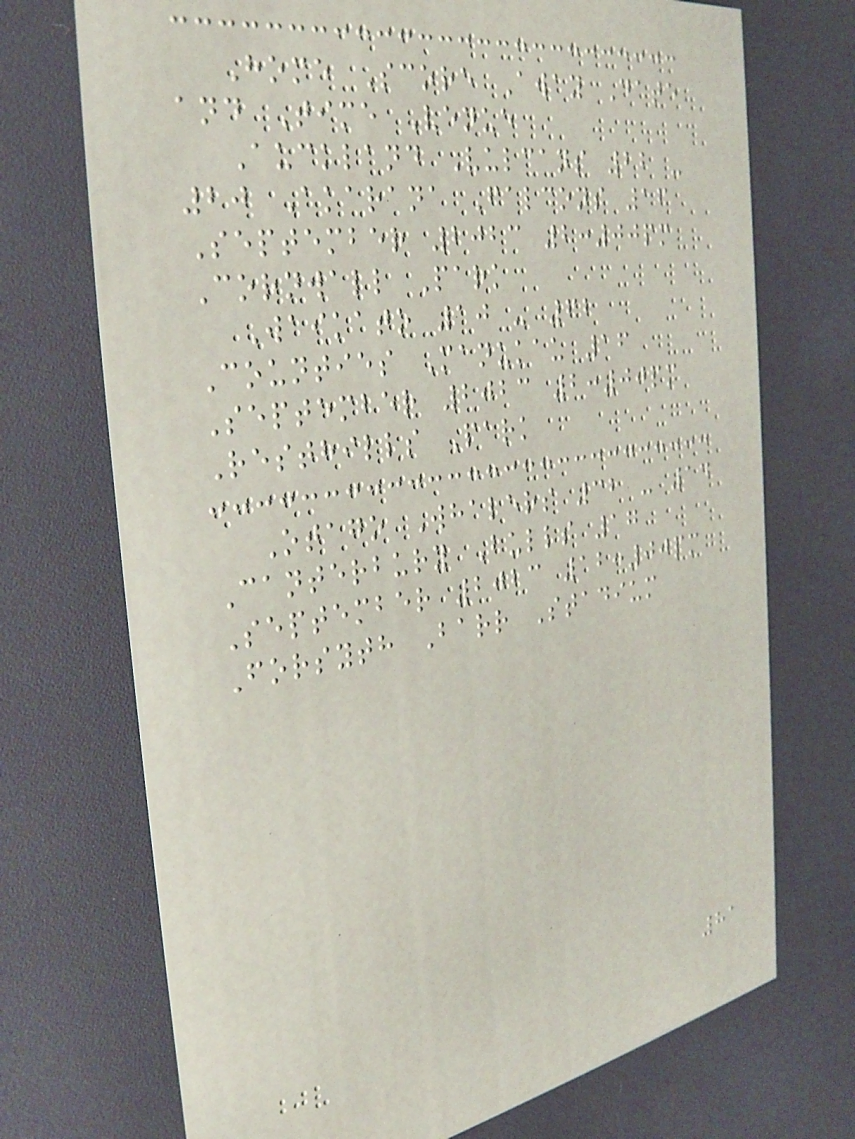Home Score Away Date
and Time Venue
Auckland Vulcans 22 -
20 Akarana Falcons 16
September 2023 2:00pm
Cornwall Park
Waikato 10 - 62
Counties Manukau 16
September 2023 2:00pm
Resthills Park
Otago Whalers 32 - 14
Canterbury Bulls 17
September 2023 12:00pm
Forsyth Barr Stadium
81
